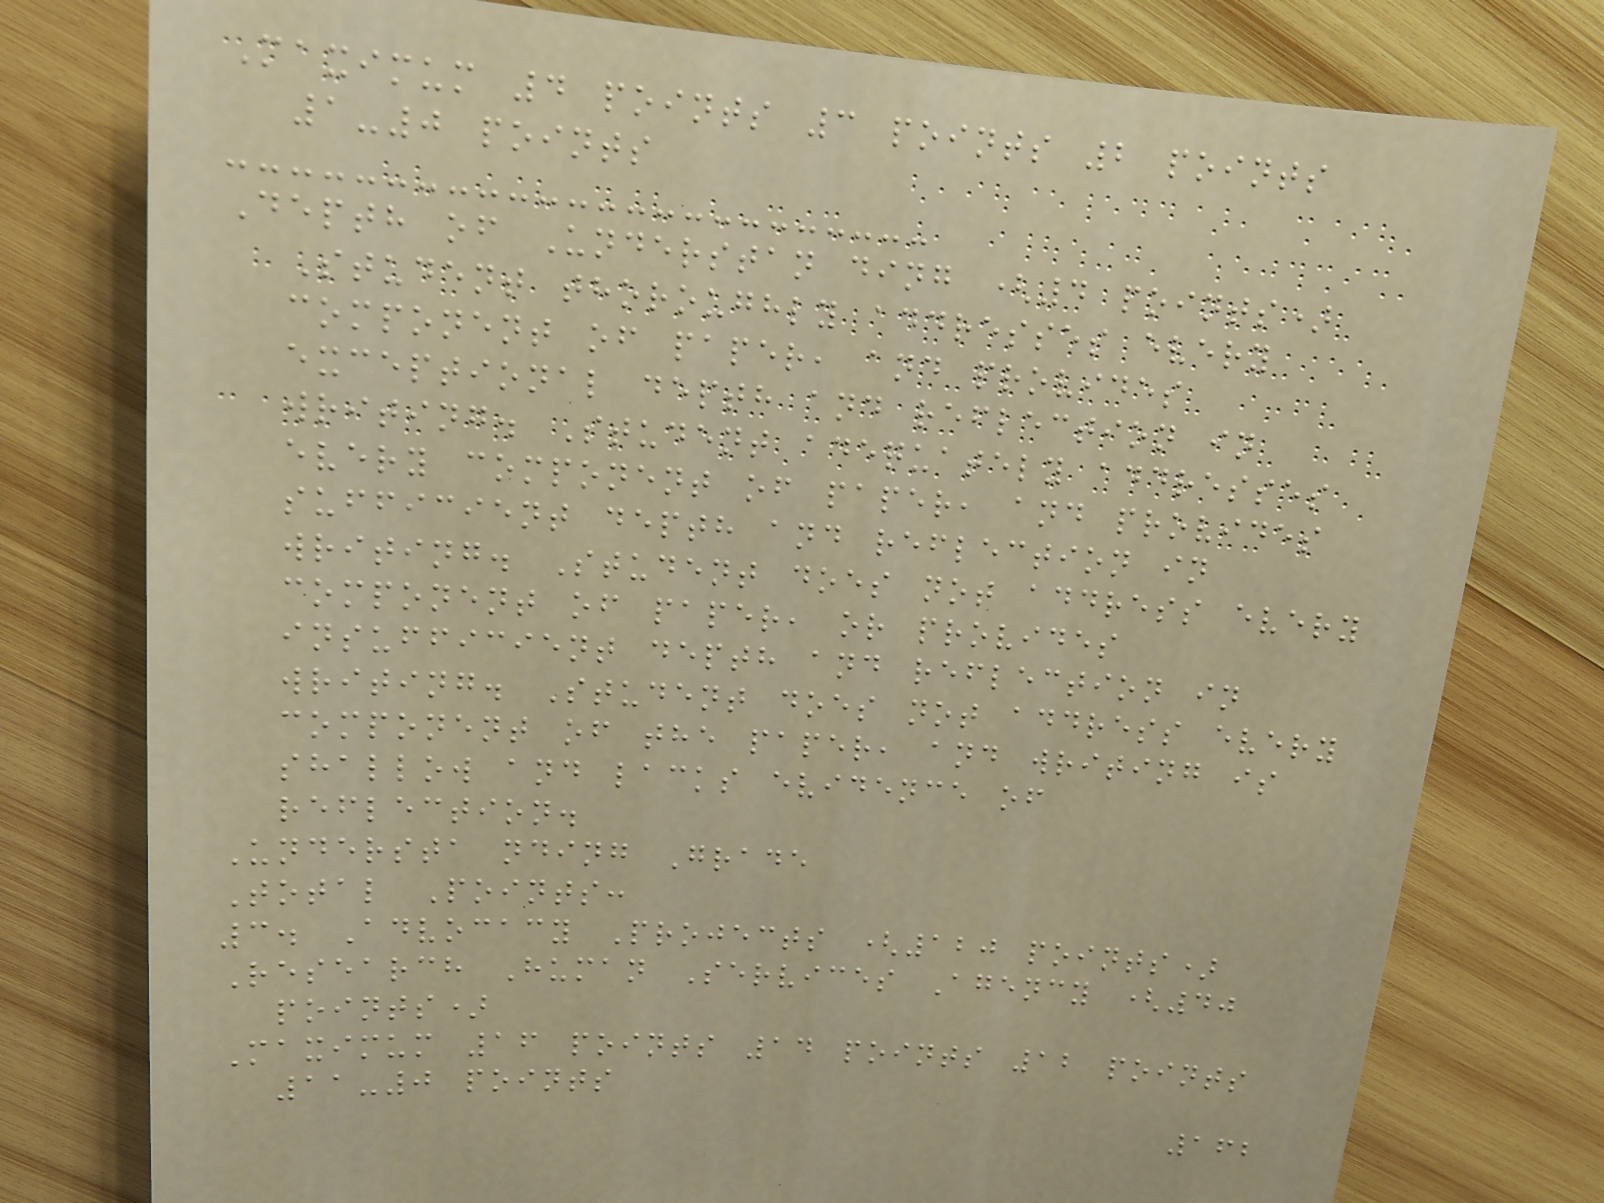Maximum 4 points 3 points 2 points
1-0 points
Depth of Understan ding (4 points)
Student thoroughly addresses every
component of paper, and provides
exceptional depth and reflection in
writing. Student adequately addresses
every component of paper, and provides
sufficient depth and reflection in
writing. Student does not address every
component of paper, or provides
insufficient depth and reflection in
writing. Student does not address every
component of the paper, and writing is
shallow and lacks evidence of
reflection.
Understa nding Grade
Total Points:
3. Advocacy Projects (120 points)
Research Human Services Agency (40
points)
Maximum 16 points 14 points 12 points
11-0 points
162
